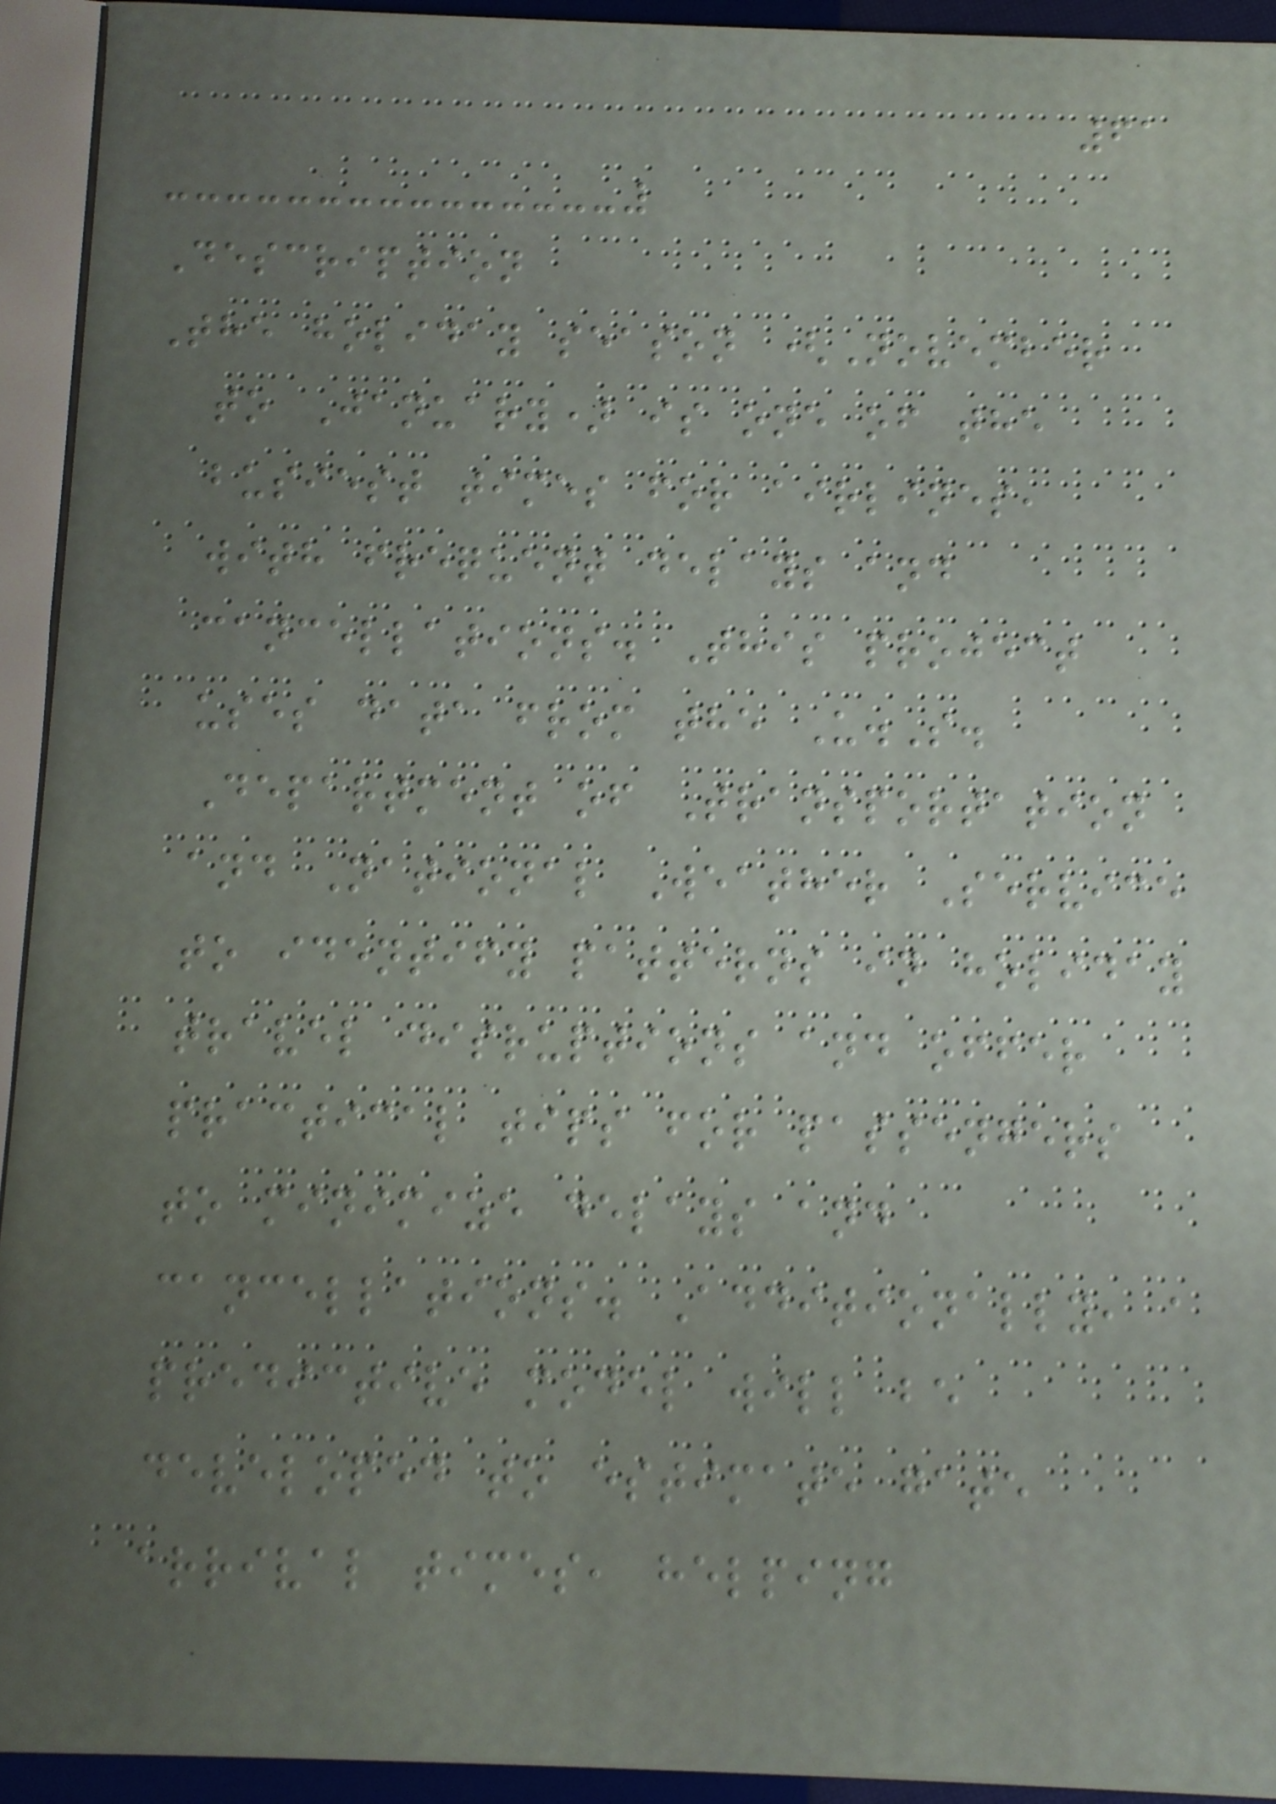61
Description
The holiday season (November
to January) is one of the
busiest times for airlines,
with frequent delays and
cancellations. This project
uses data from the U.S.
Department of Transportation
and National Weather Service
to identify patterns in holiday
travel disruptions and offer
practical tips for passengers
to minimize delays and
cancellations. Additionally, a
predictive model will be
developed to estimate gate
arrival times, helping
